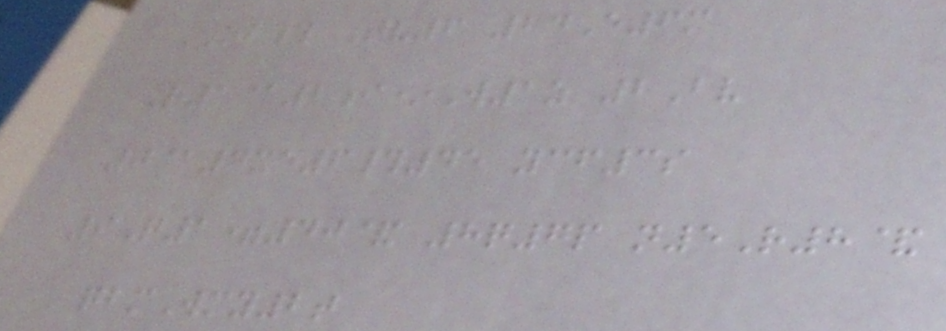OB# Tv6 24E6m
R1@2i*W1z 2Bv
0@4xe6#45 ycf3s
9Q1=40& 8q7p n5R8&
qbmWmy2t
